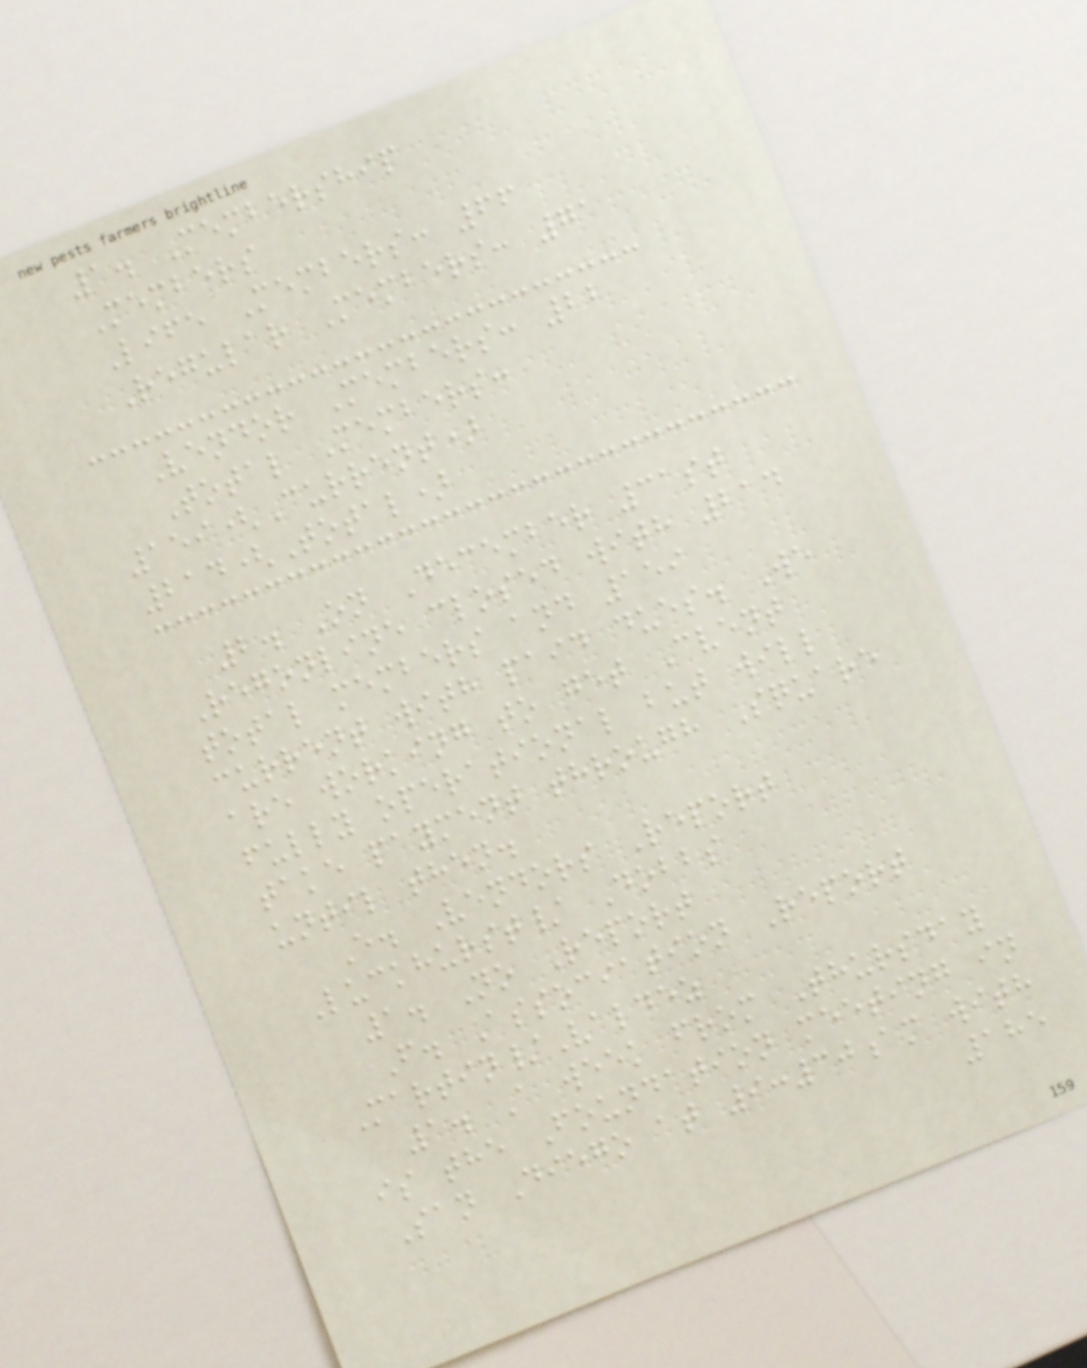1. Membership
Members
Life Members: 66
Regular Members: 71
Vendor Members: 22
Total Members:
159(Current)
214(Total)
2. On December 31st
Regonline closed with 214
total members and 159
current with paid dues. We
are working to get Cvent
fully operational but will
take payment through Square
until then.
E. Vendors Report
Luckhurst/ Dobbs
1. No Report
F. Association Report
Martin/Valdez
1. A week from Thursday
is the Foundation meeting in
San Diego at 9:30am with
185
